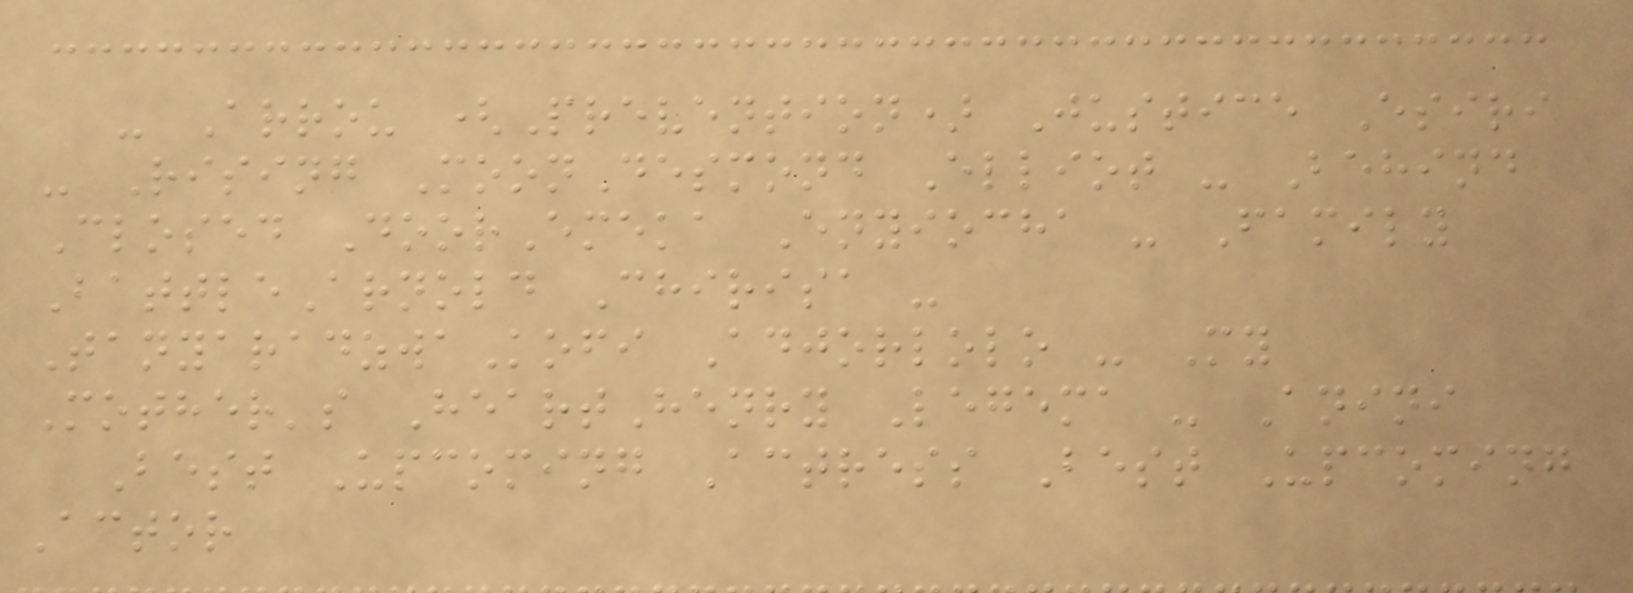- Arrou (Prevention) Justice Esiri
- Rising MoonDesmond Elliot - Behind
Closed DoorEmeka Enyiocha - Family
BattleArnold Chirisa -
TanyaradzwaKofi Adjorlolo - My
Mother's HeartHenry Legema - Anini
Best Upcoming Actress Best Upcoming
Actor
